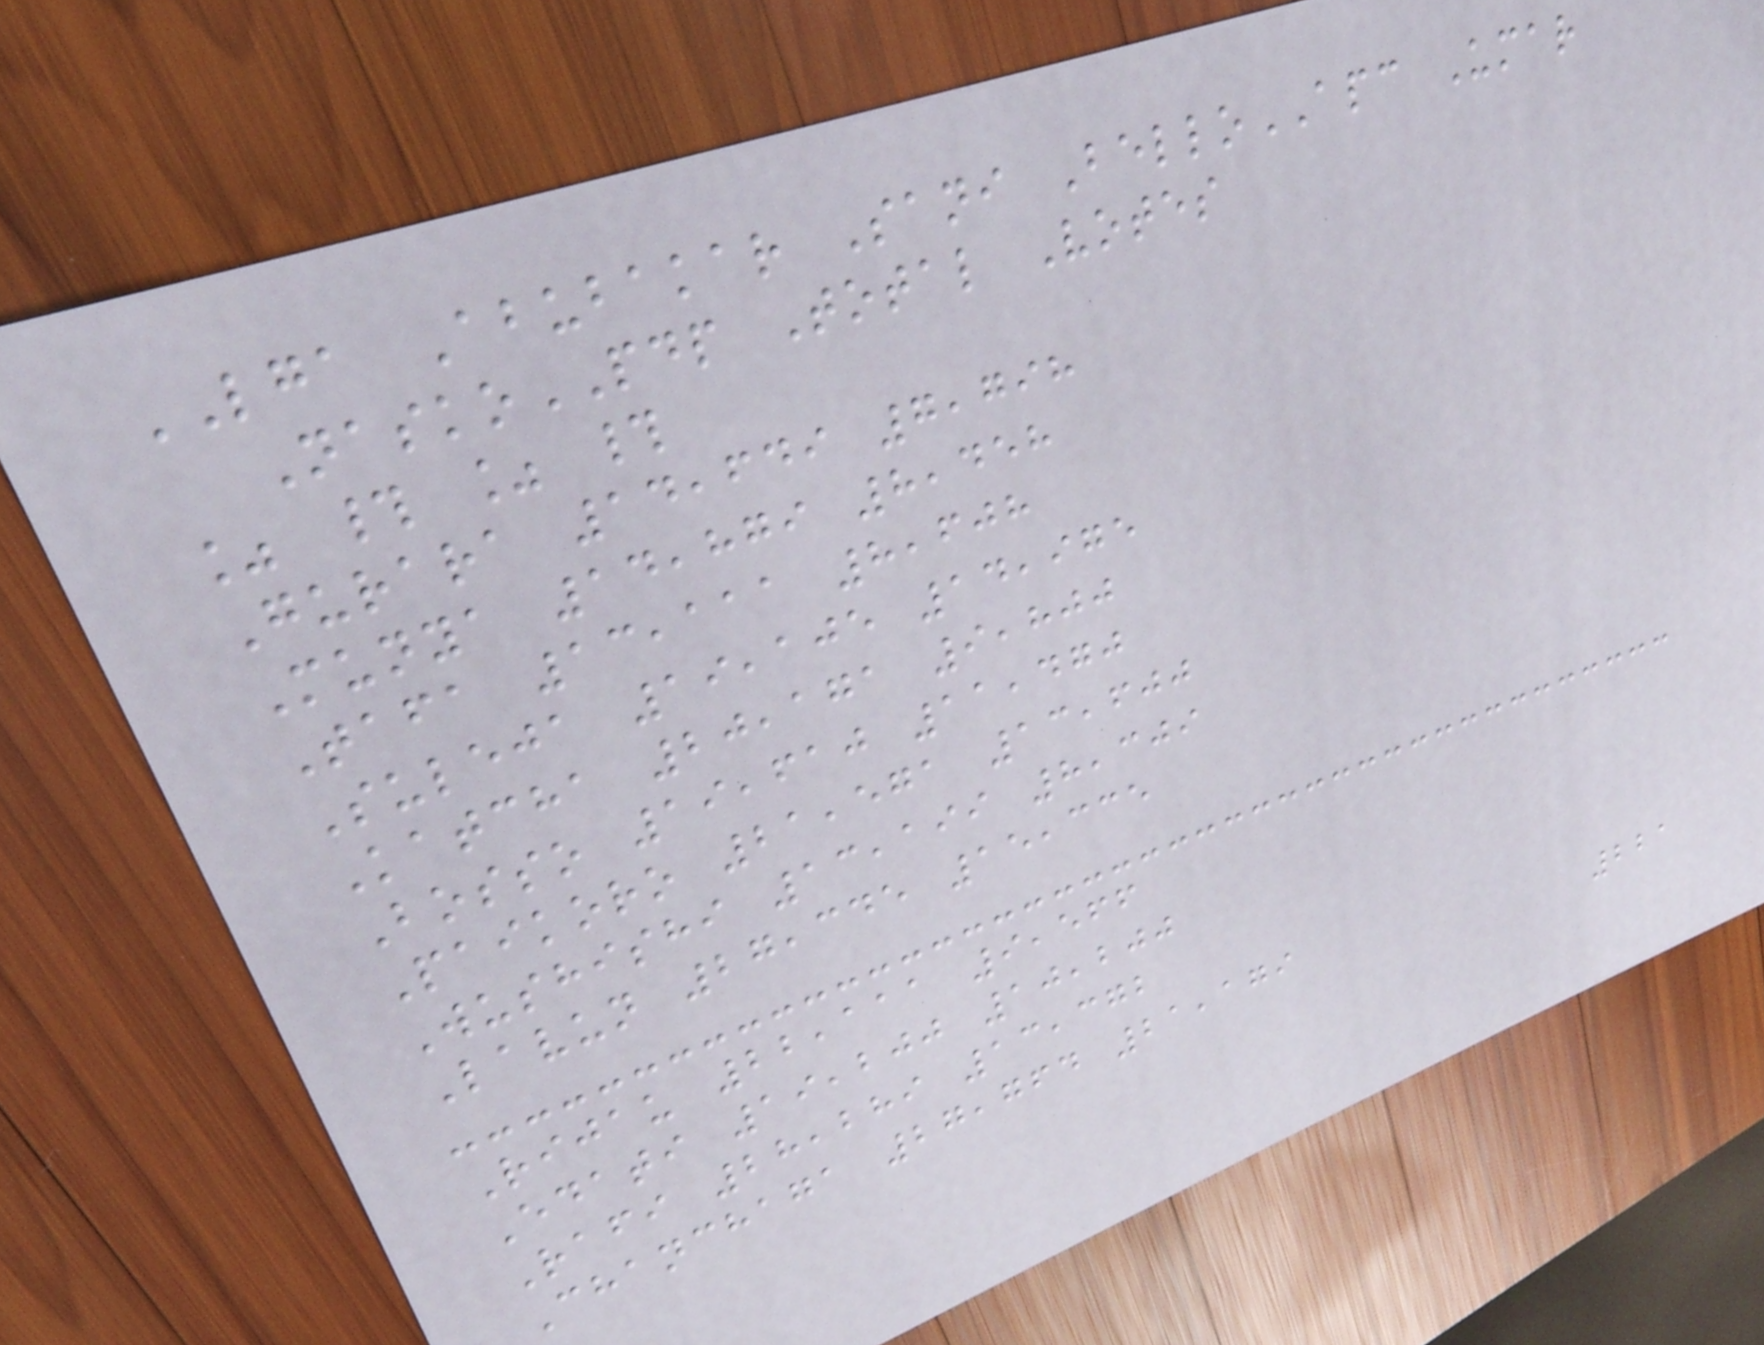LGA Abubakar Sani BelloAPC Umar
NaskoPDP Total Votes
% # % #
Gurara 14,649 7,798
Munya 14,879 8,458
Tafa 13,111 8,608
Suleja 19,105 14,975
Katcha 20,171 9,800
Bosso 19,610 11,470
Paikoro 21,571 13,600
Wushishi 13,199 8,309
Lavun 27,345 15,335
Rijau 22,111 9,566
Edati 19,200 10,200
Rafi 28,289 13,372
Chanchaga 27,764 21,179
221
